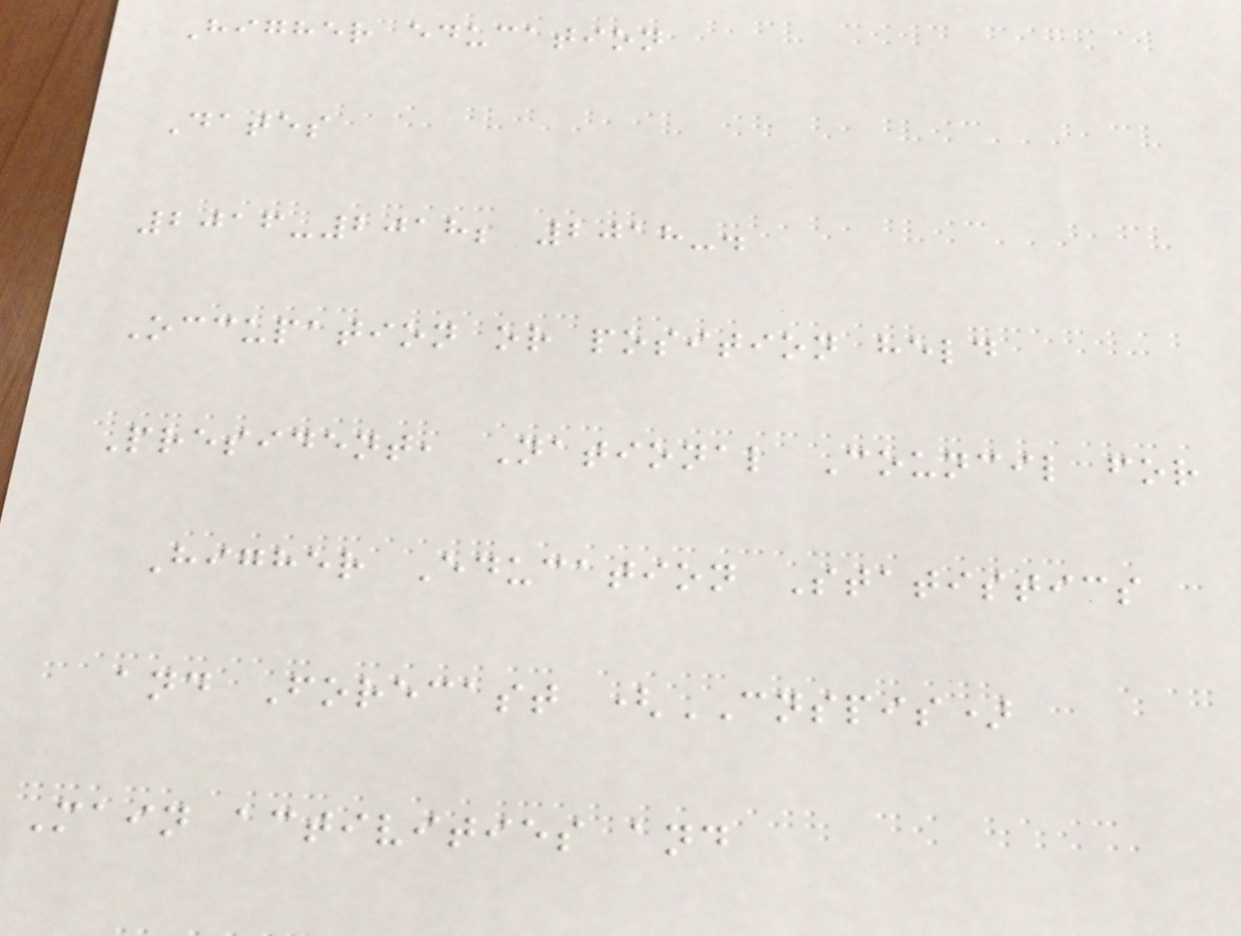Higher education
Dates
2016-2018; 2018-.
Occupation or position held
President, National Council for
Higher Education Statistics
and Forecast (CNSPIS)
Main activities and
